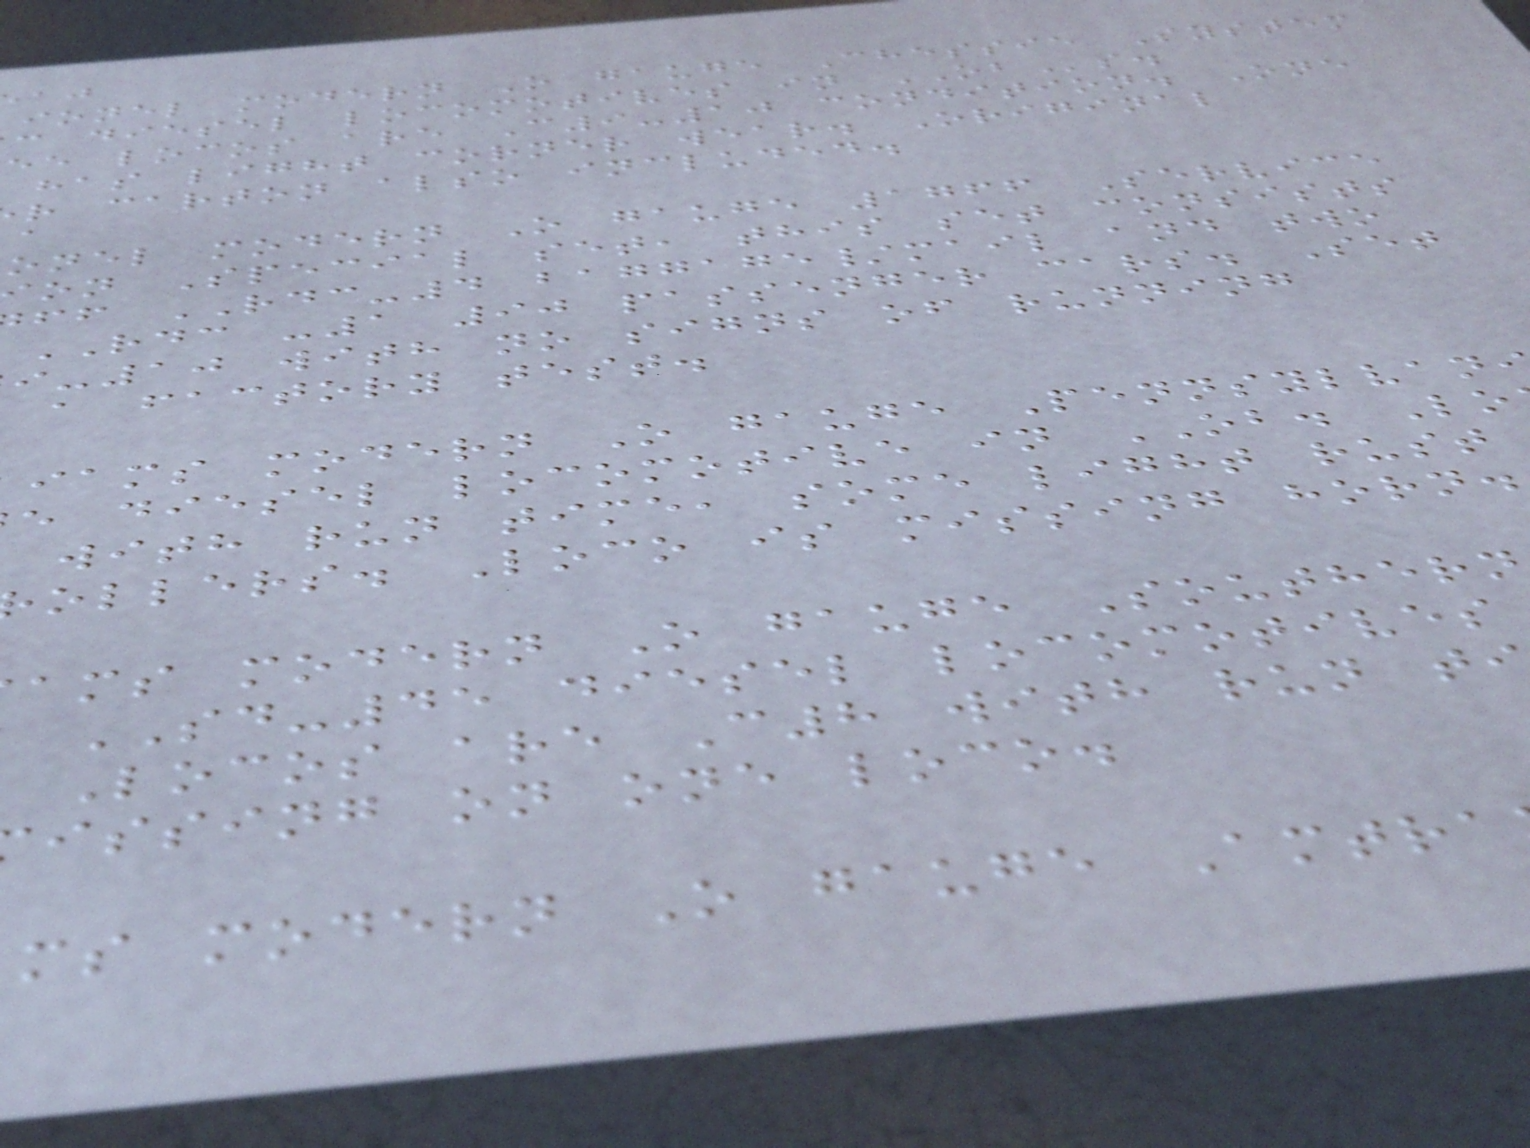ionel modern O gauge Chessie System
c diesel locomotives in OBs.
ee locos are C9-10 condition. One
has light corner wear. Original
r carton also included.
onel modern O gauge 1766 Service
on Special set, this set consists
ff RDC-4 baggage/mail and two
RDC -1 90 passenger cars. Set
-10 with no signs of running
a factory test.
iams modern O gauge Pennsylvan
e diesel locomotive in OB. Lo
with run time, some light rust
ollers. Loco is missing horn.
ams modern O gauge Southern
SD-45 diesel locomotives
Locos are C8 with run ti
issing on one loco.
ms modern O gauge Amtra
